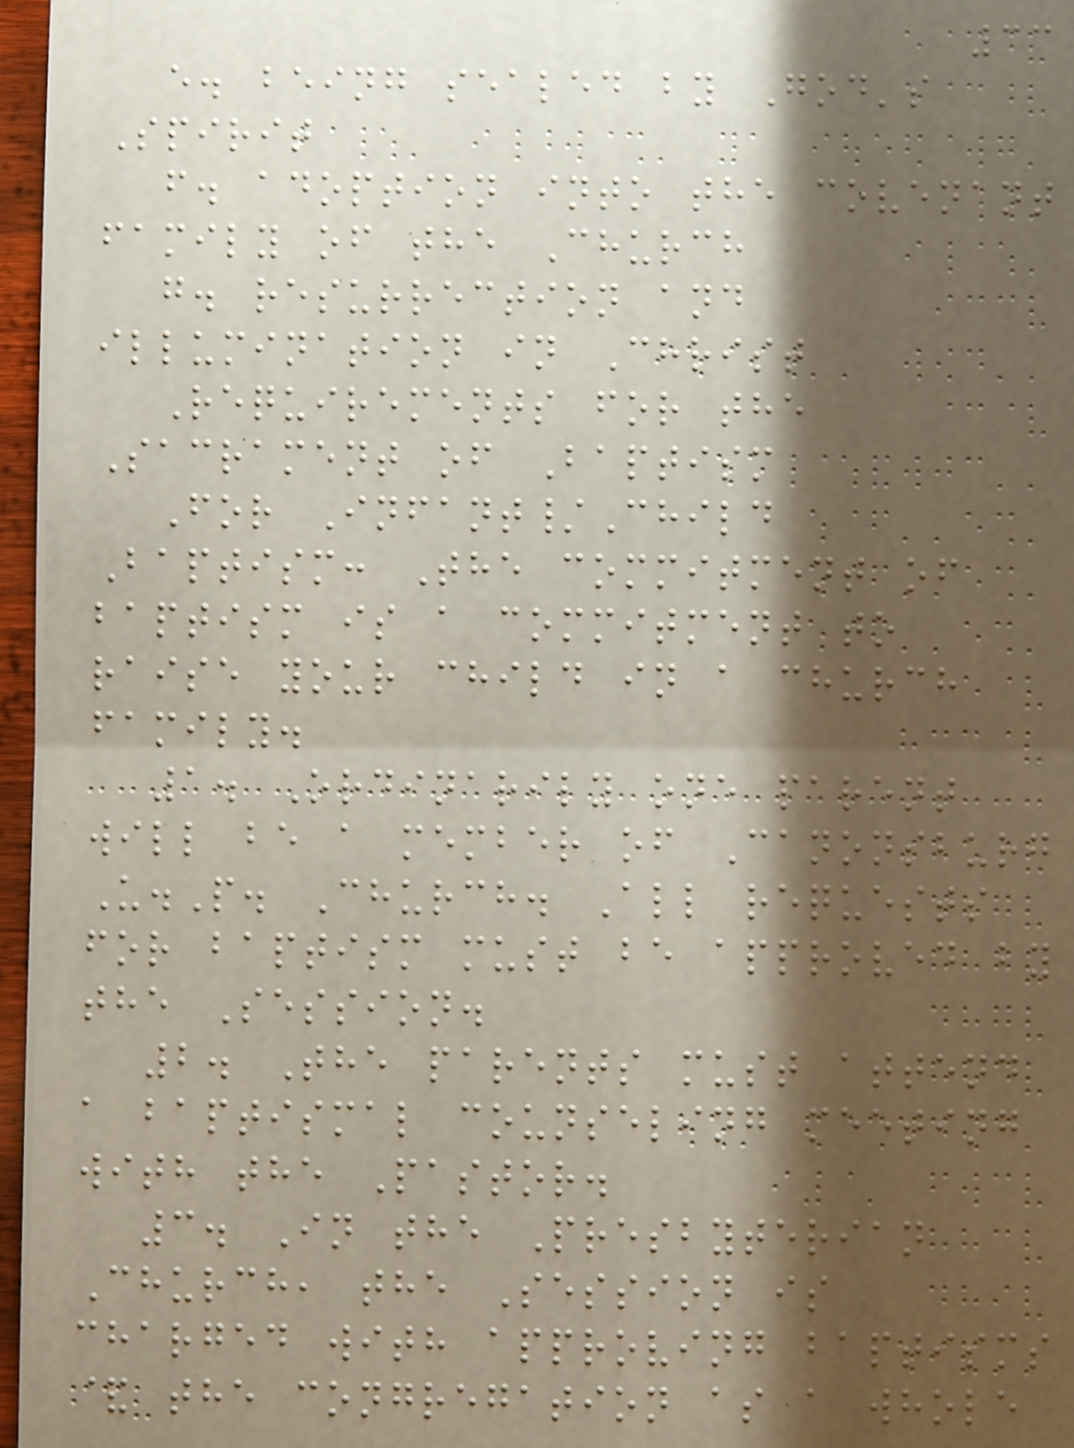33
e. being sealed by God's
Spirit
f. adoption into the covenant
family of the Church
g. resurrection and
illumination in Christ
Requirements for the
Sacrament of Baptism
For Infant/Child
Baptism: The commitment of
baptism is a commitment to
raise your child in a church
family.
1. Ordinarily one parent
will be a member of Canonsburg
U.P. Church. All requests
for baptism must be approved by
the Session.
2. The parents must attend
a baptismal counseling meeting
with the Pastor.
3. In the Presbyterian
Church, the Session is
charged with approving baptisms
& the congregation as a whole
